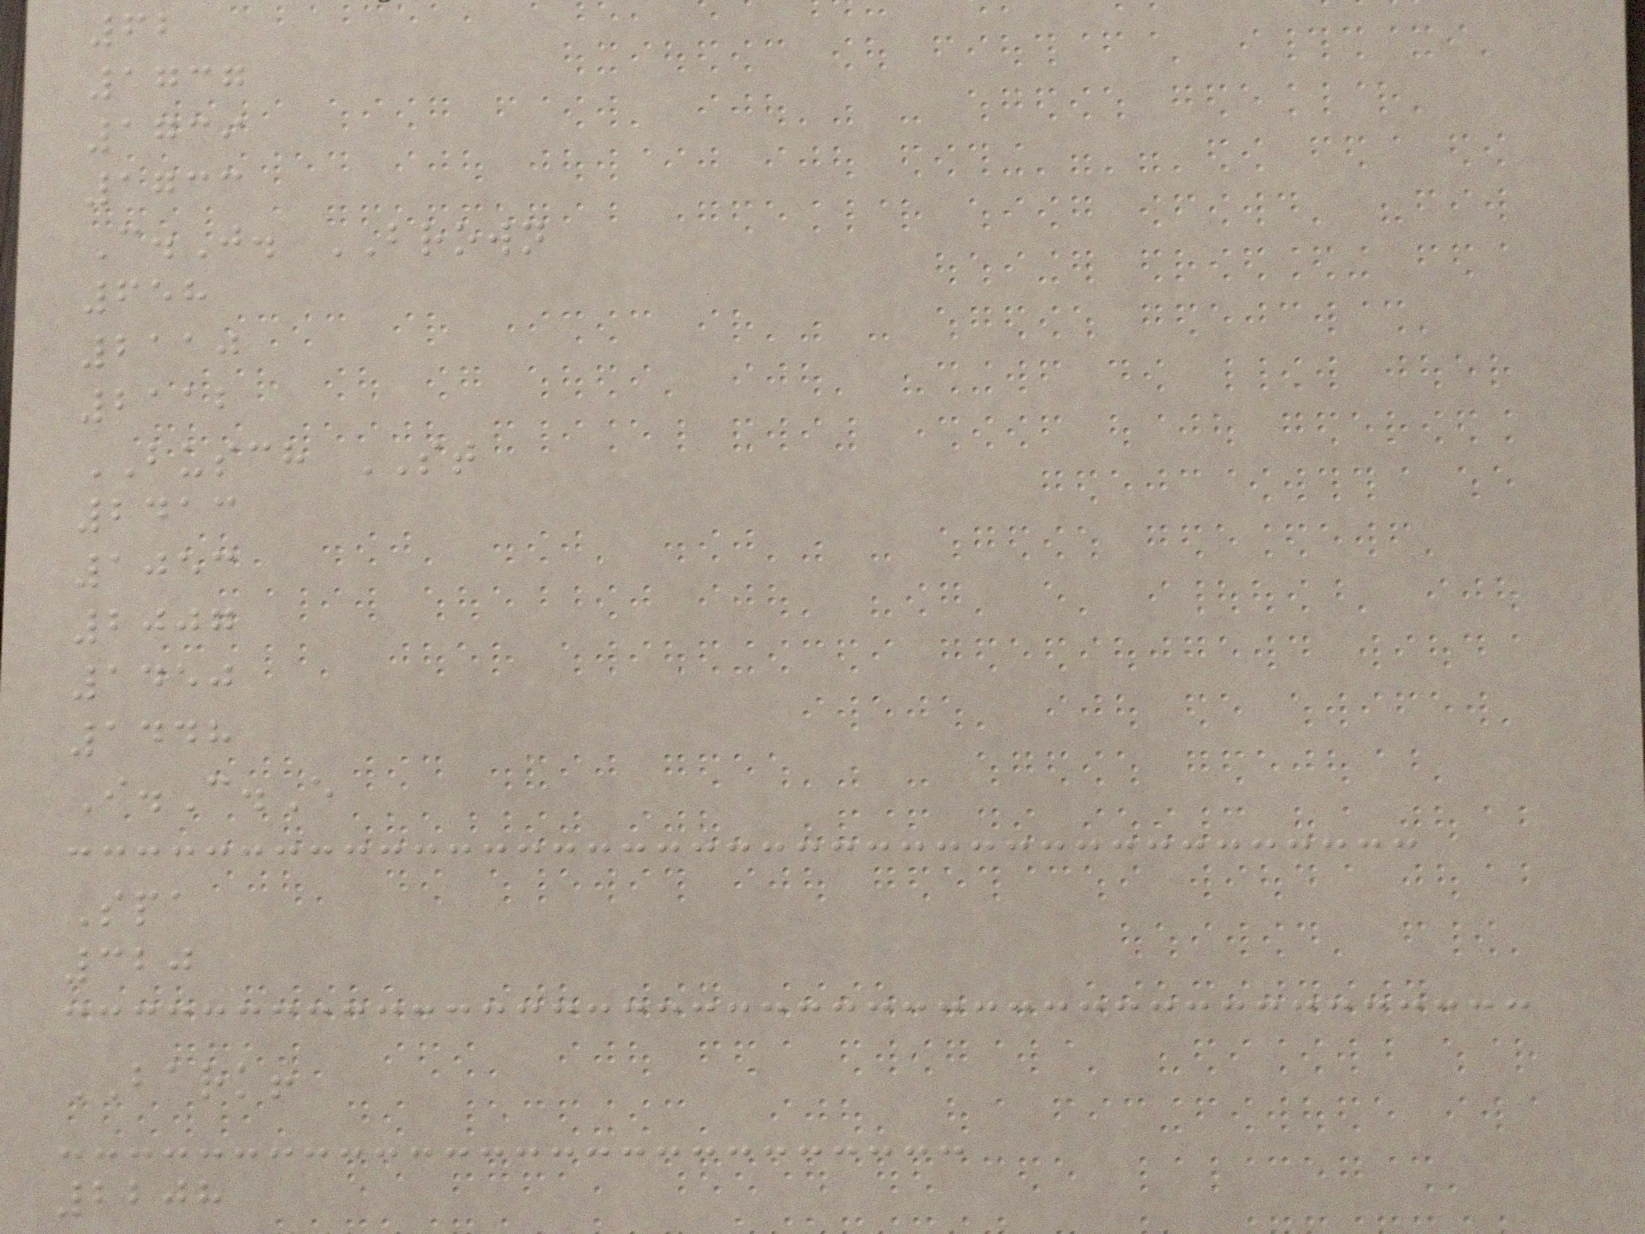62
1737
1739
1733
C.J. BROWN
658
2110
2112
BUSCH ST
2413
1053
2007
1450
1448
I.C.E
Spa
320
BARK!
2208
